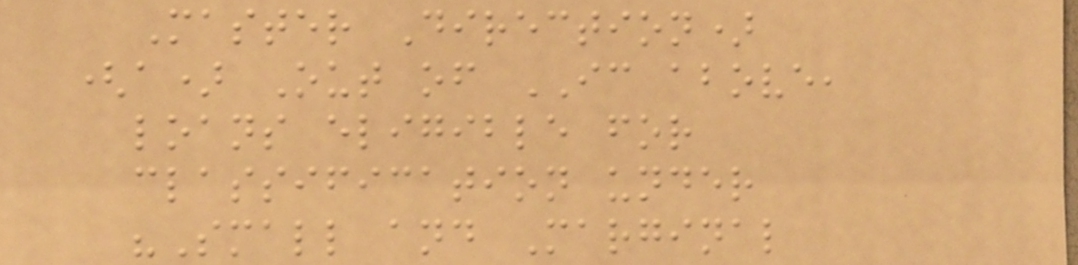Master Direction)
(a) Out of IC above,
loans eligible for
classification under
"Small and Marginal
